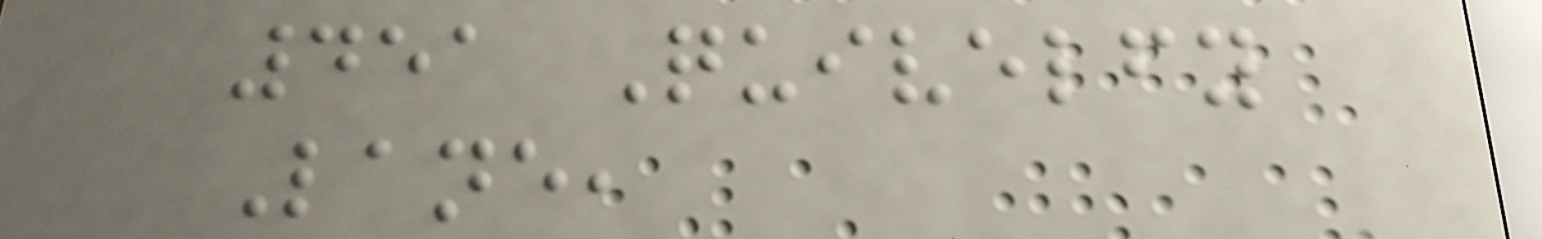451 Quivelfy
Lane,
